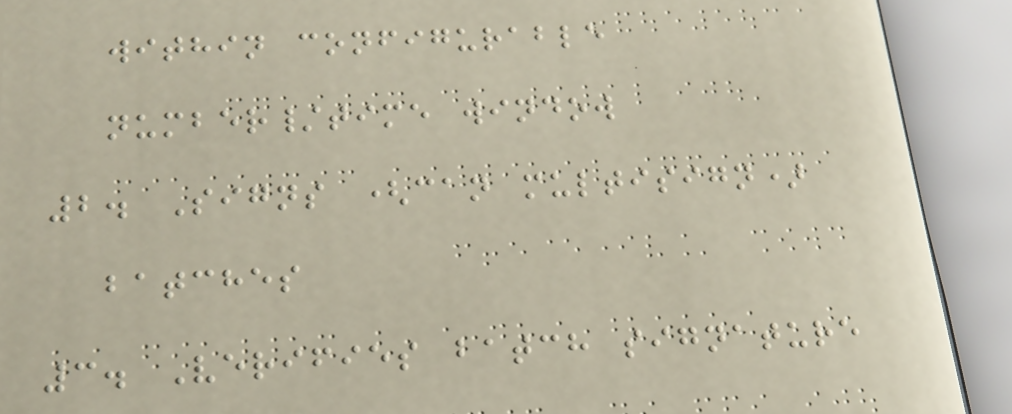within configurable
number/time window
2. Signs (can multisign)
batches
3. Verifies batch signature
